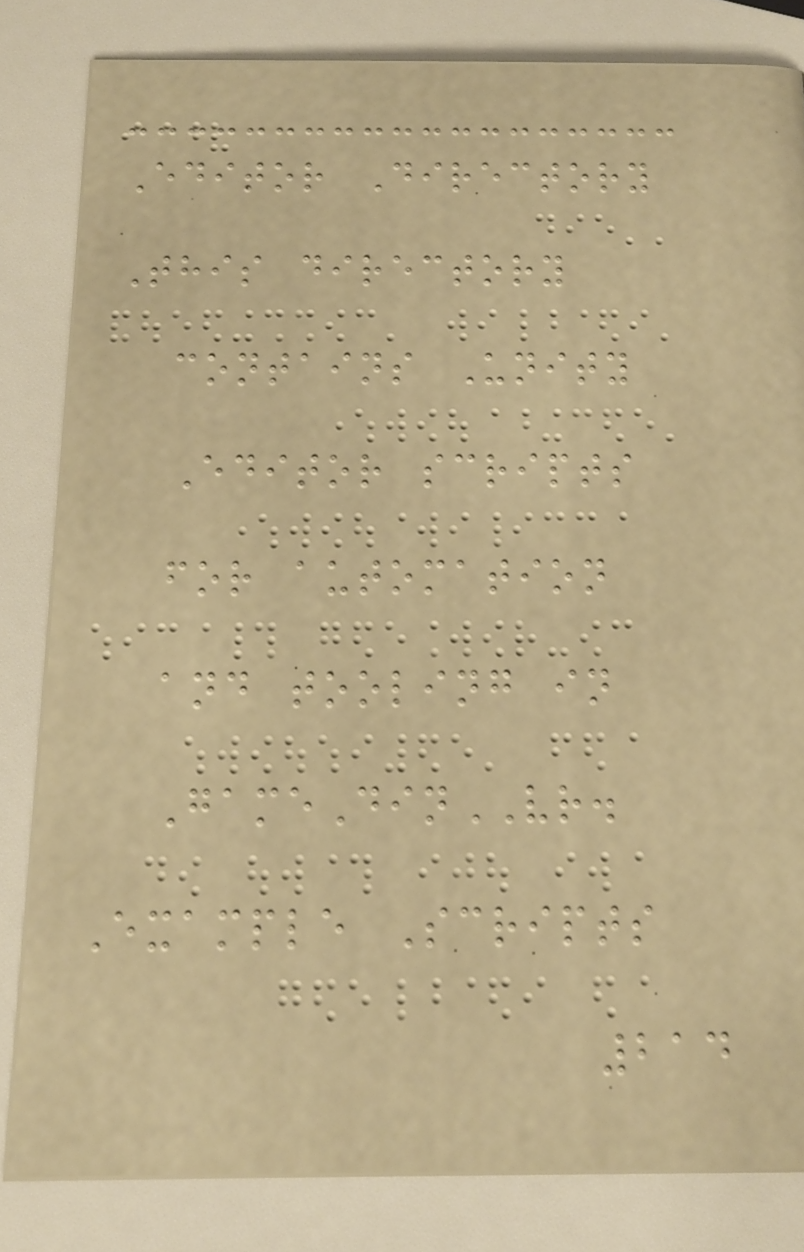Editor Directory
This directory
contains Unity
Editor scripts
for automation
and tooling in
GameDinVR.
Example Scripts
214
